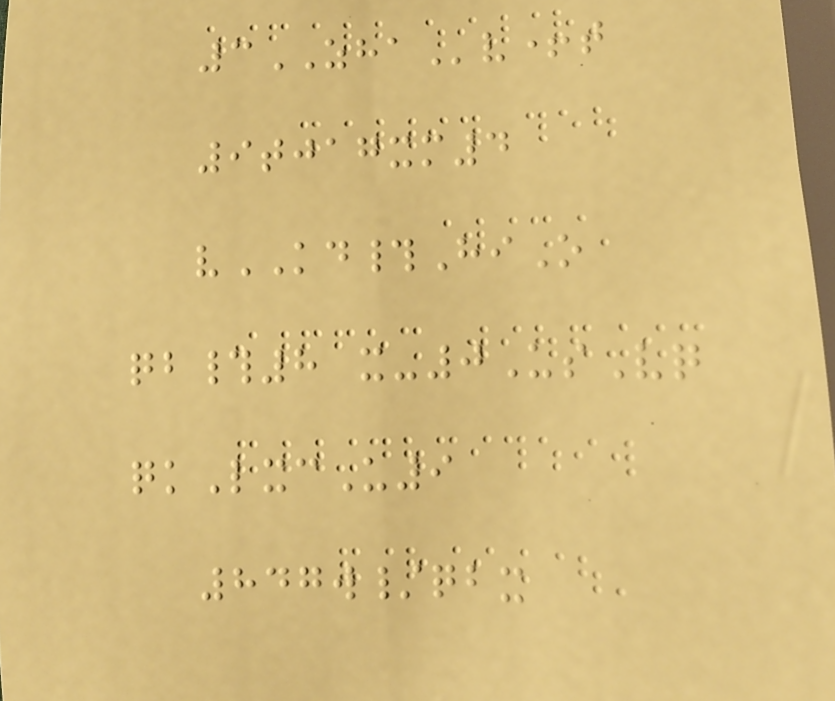3ZHAv+t
9tjagxm4
vKD#HiO
qb#8 x-0UsVq
qkLxcU9
847w/qbx
